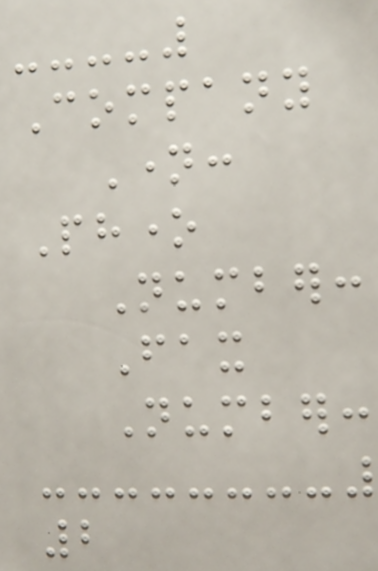Company
Name:
Phone
Number:
Fax
Number:
2
